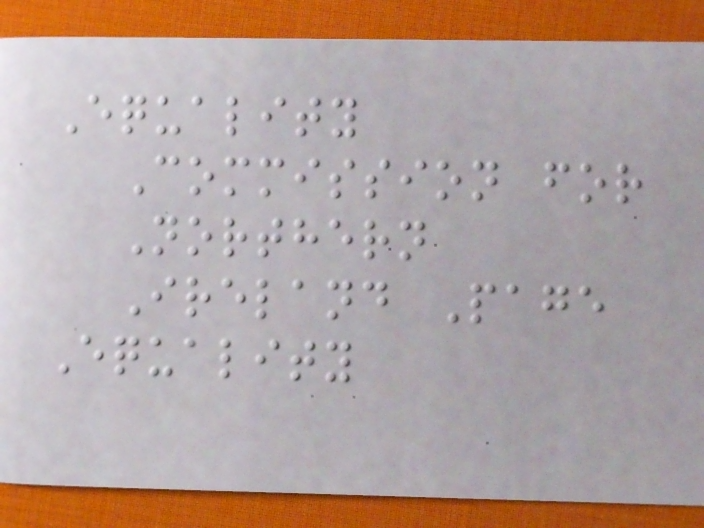Equality
Commission for
Northern
Ireland Page
Equality
